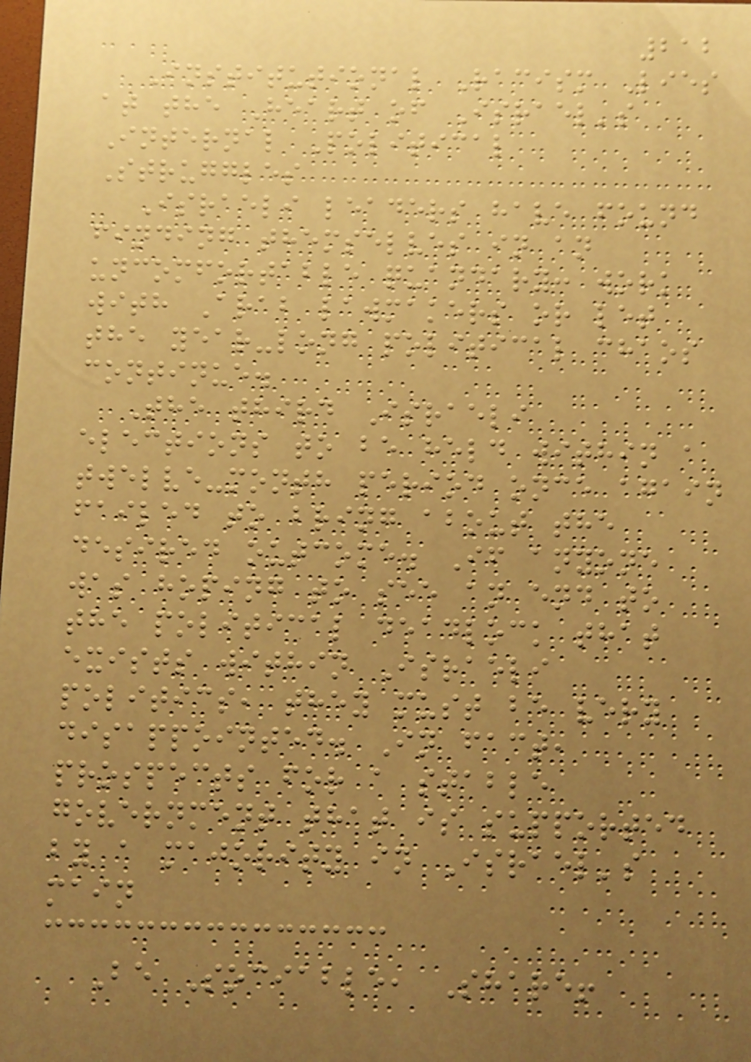212
Institutional Racism Lies
at the Heart of Israel's
Internal Political
Struggles
Israeli leaders have found
finding themselves in an
uncomfortable quandary: work
with Arab lawmakers or let
the year-long political chaos
continue.
The third Israeli
elections to be held within a
twelve-month period once again
failed to bring about the
desired outcome. If anyone
was hoping to see an end to
the political deadlock that
exists within Israeli
politics, they must be very
disappointed. In fact,
prospects for a stable
government that is supported
by a majority in Israel's
main
Be Sociable, Share!
